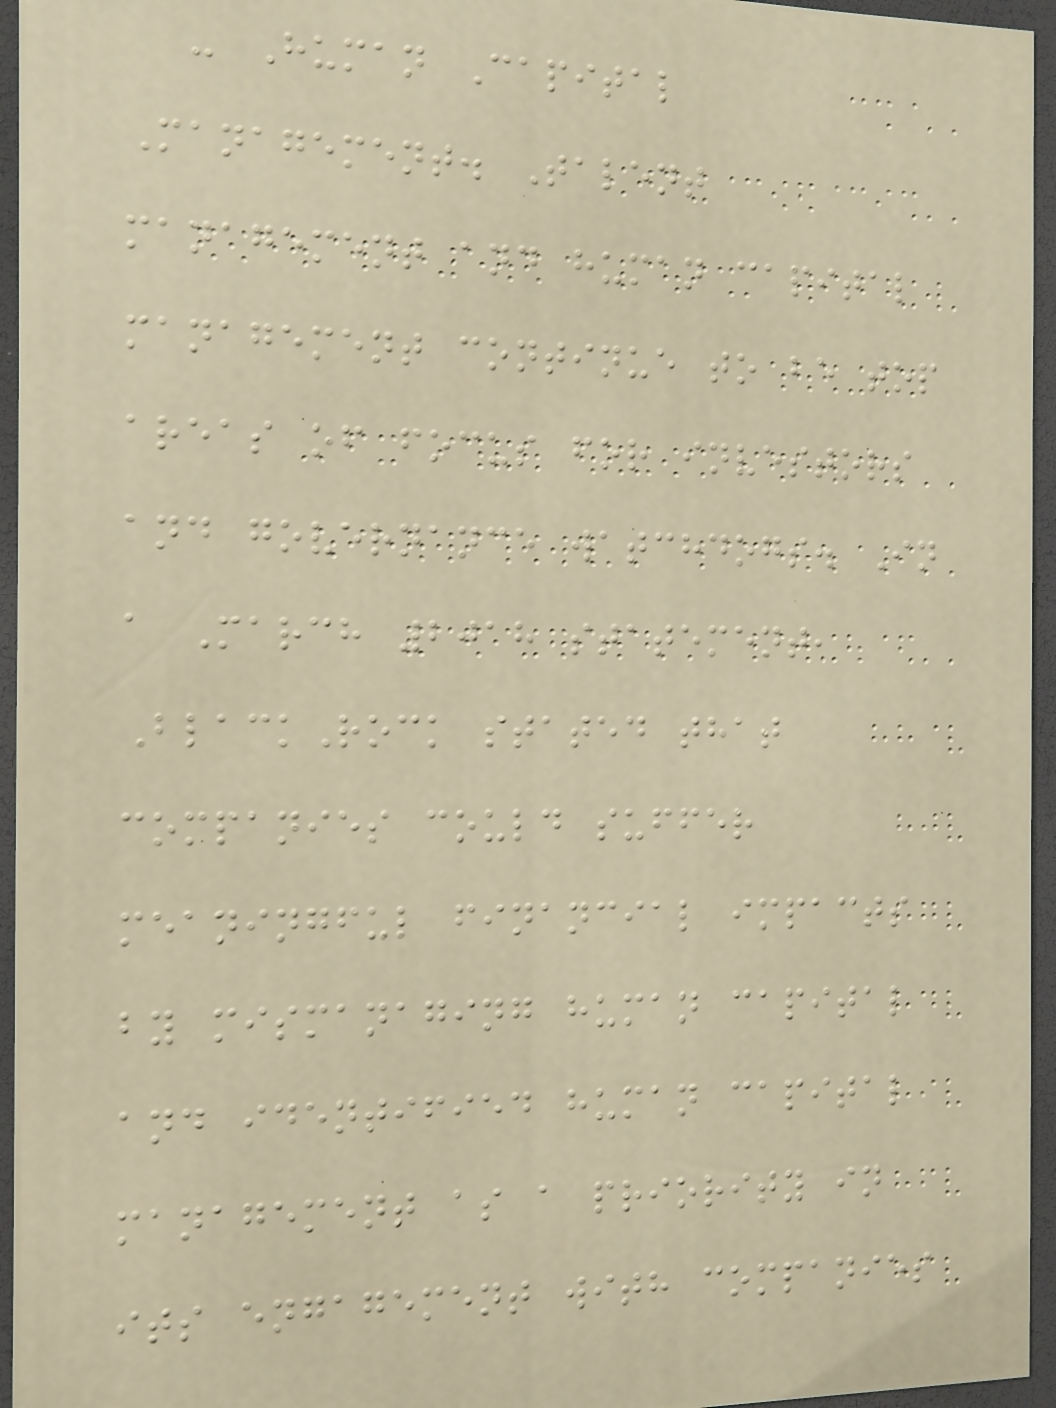- Human Capital
Management. Talent
management and human capital
management continue to be top
areas of focus for investors
and governance watchdogs. In
a March 2018 statement,
BlackRock stated that
companies could suffer
meaningful financial impacts
by mismanaging human capital
and identified human capital
management as a priority in
its engagement with companies
